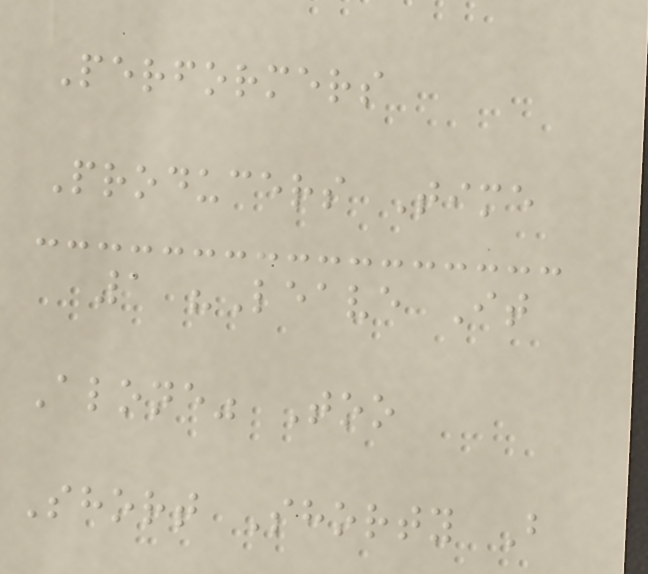Performers
Producers Time
1 "Leave It
Alone" Too
Short Shorty B
